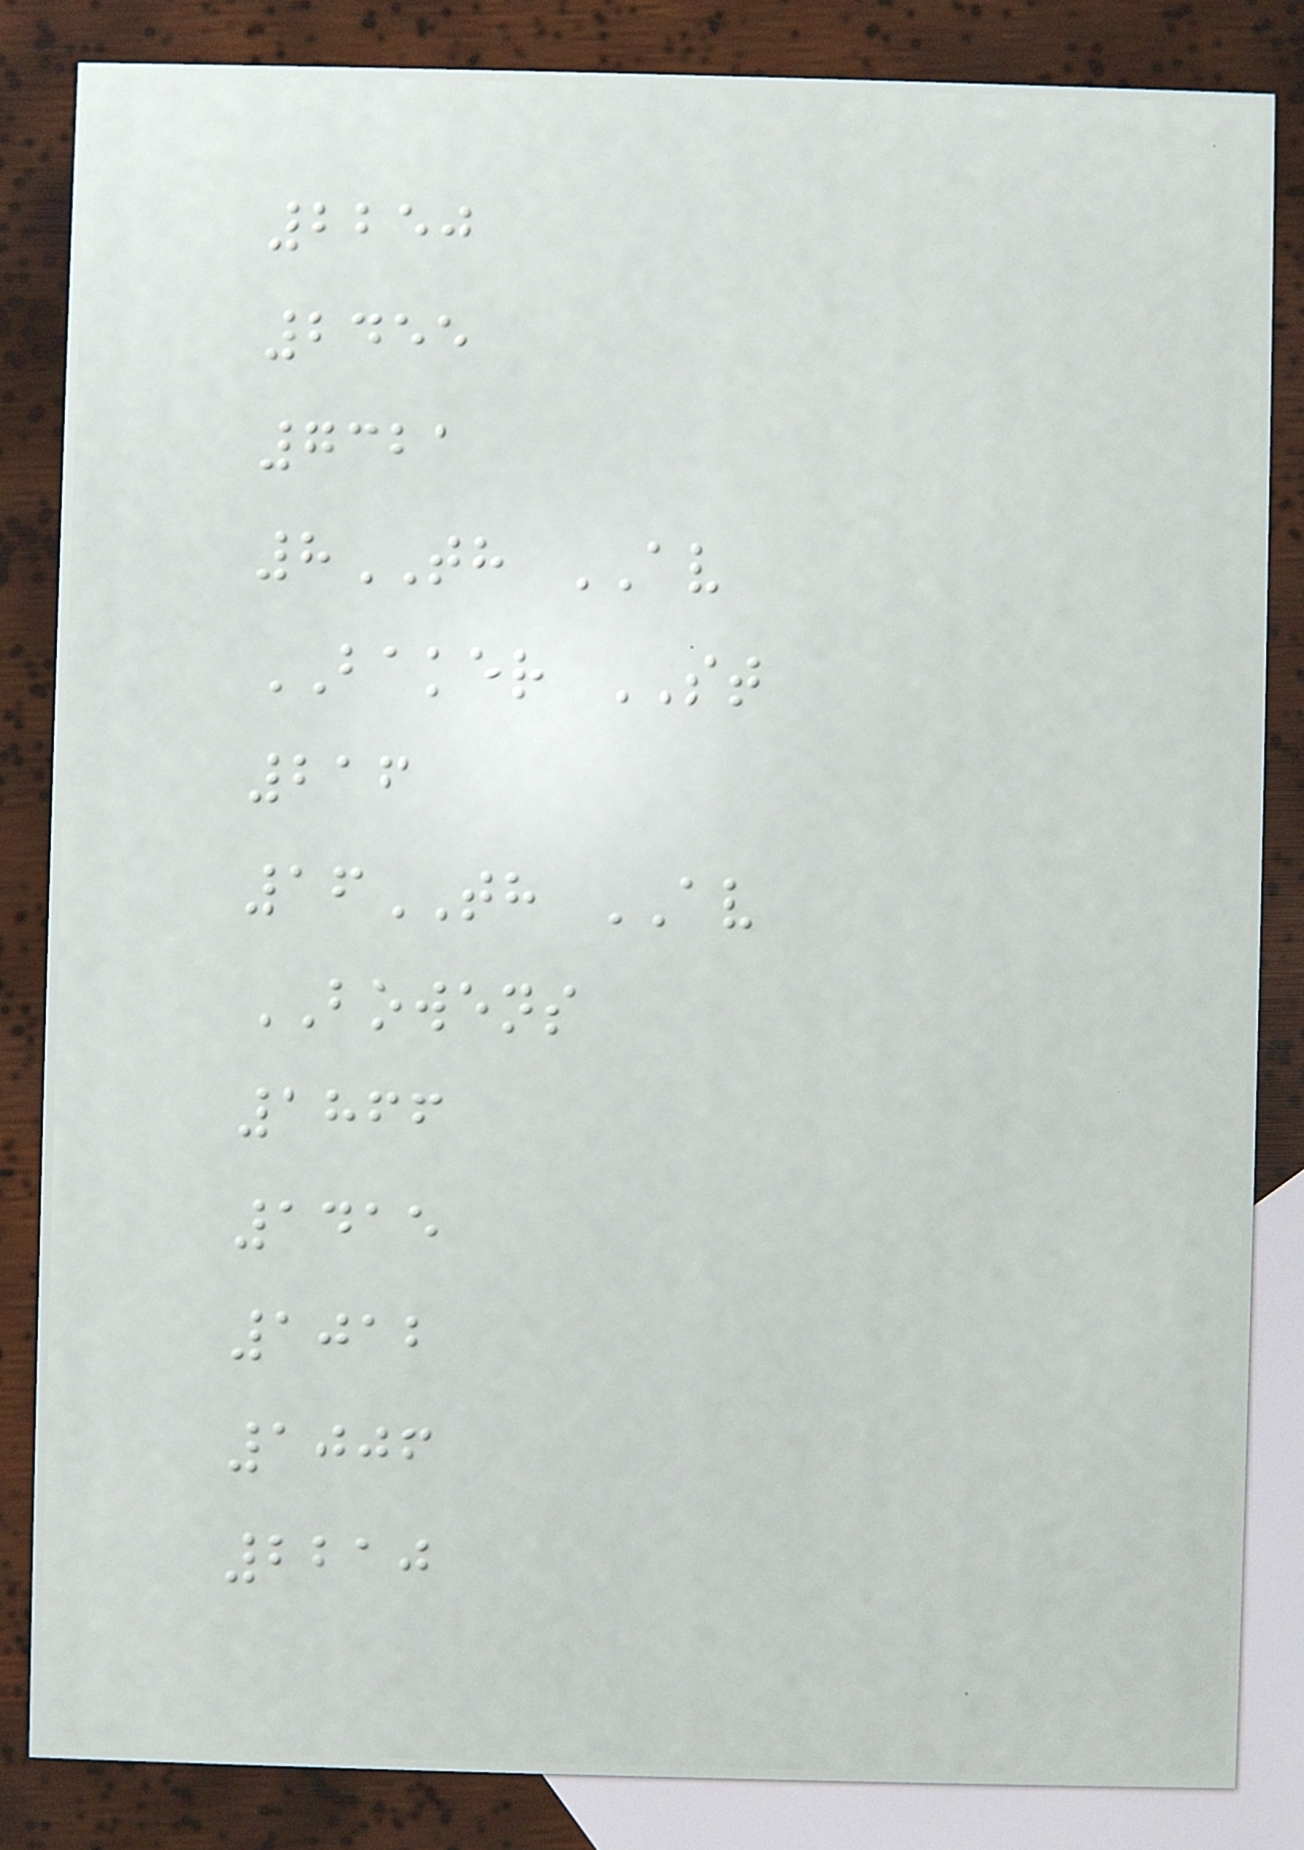2250
2455
7321
8TH AV
BAKER ST
216
16TH AV
BOWENS
1866
1415
1012
1006
2210
